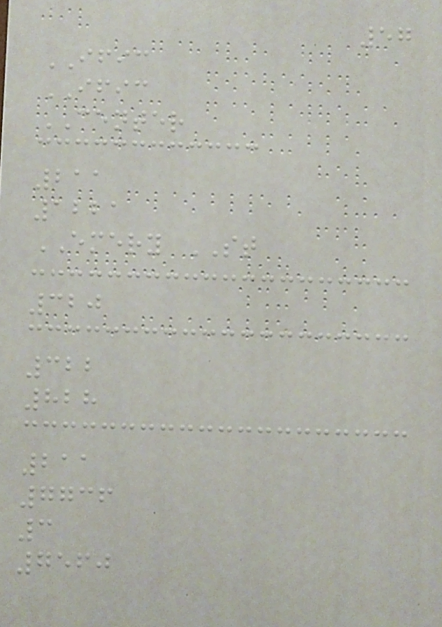57
IFIC
IFIC
CENTER
211
1221
EMERY ST
320
322
828
211
7736
3
7560
